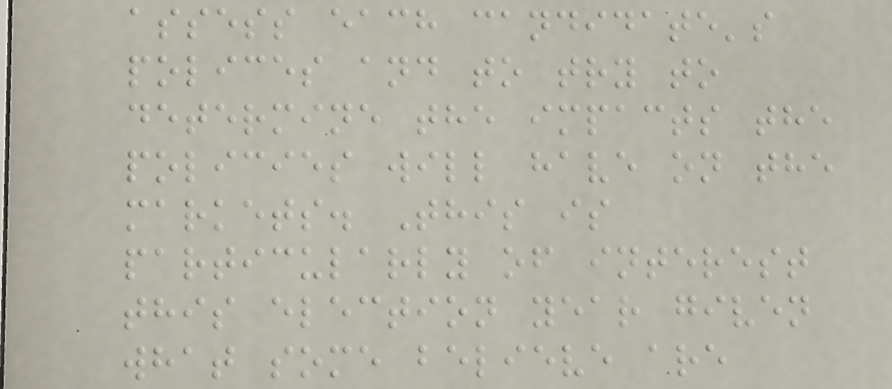assess each candidate's
polices and to try to
determine the impacts the
policies will have on the
markets. This is
particularly of interest
this election year given
what some believe are
